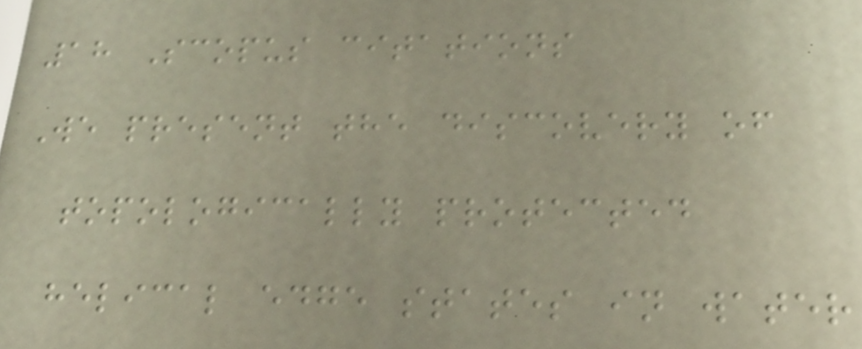18 Scopus citations
We present the discovery of
topologically protected
helical edge states in water
